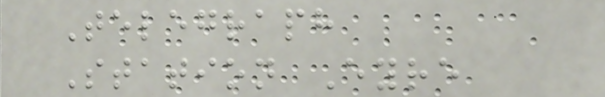Telegraph
Station Eyre
